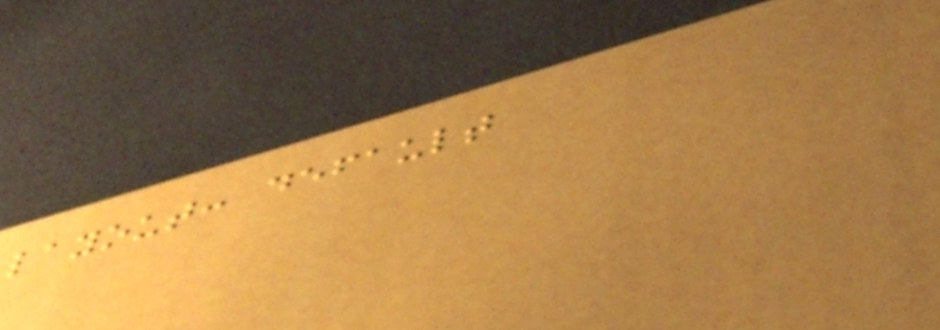layout: default
